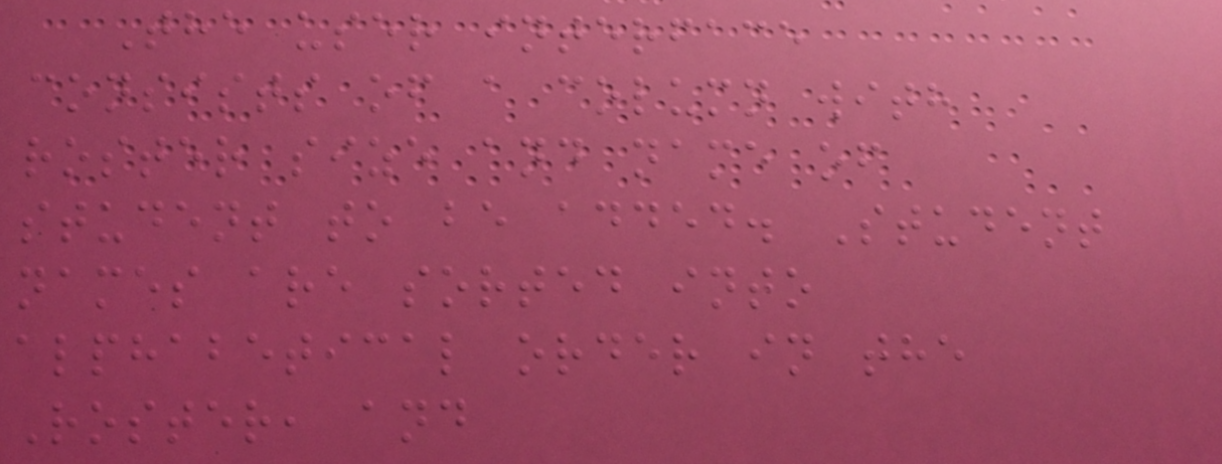The user interface
consists of a column with
roster size and name of
student to be added. Student
names are sorted into
alphabetical order in the
Roster, and
